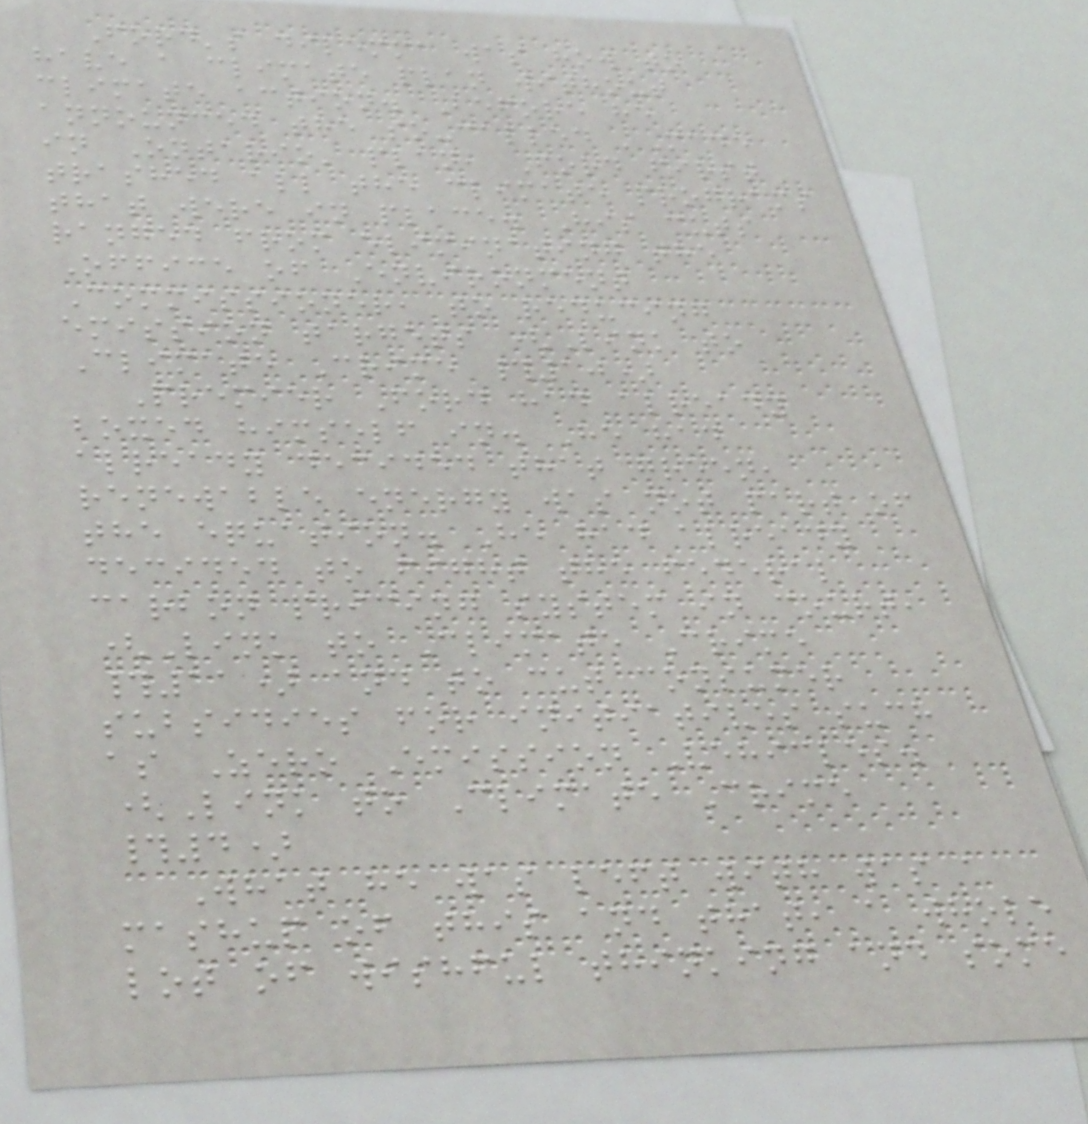Ford's dilemma was how to
have a climate plan without
climate action. Before he
announced the so-called 'Made
in Ontario' plan, Ford first
trashed all the climate programs
that were in place. His cuts
ranged from eliminating the
Office of Environment
Commissioner, to reducing
emission targets (Link to
Climate Crime #10)
Premier Ford had already
boxed himself in. He had
already decided that green,
renewable energy was not part of
the equation. He had already
decided to fight the federal
carbon pricing system in court,
(Link to Climate Crime
#11) and to cut consumer
subsidies for initiatives such
as Zero Emission Vehicles.
(Link to Climate Crime
#4)
What he was left with was a
mashup of this and that, a whole
lot of wishful thinking and some
